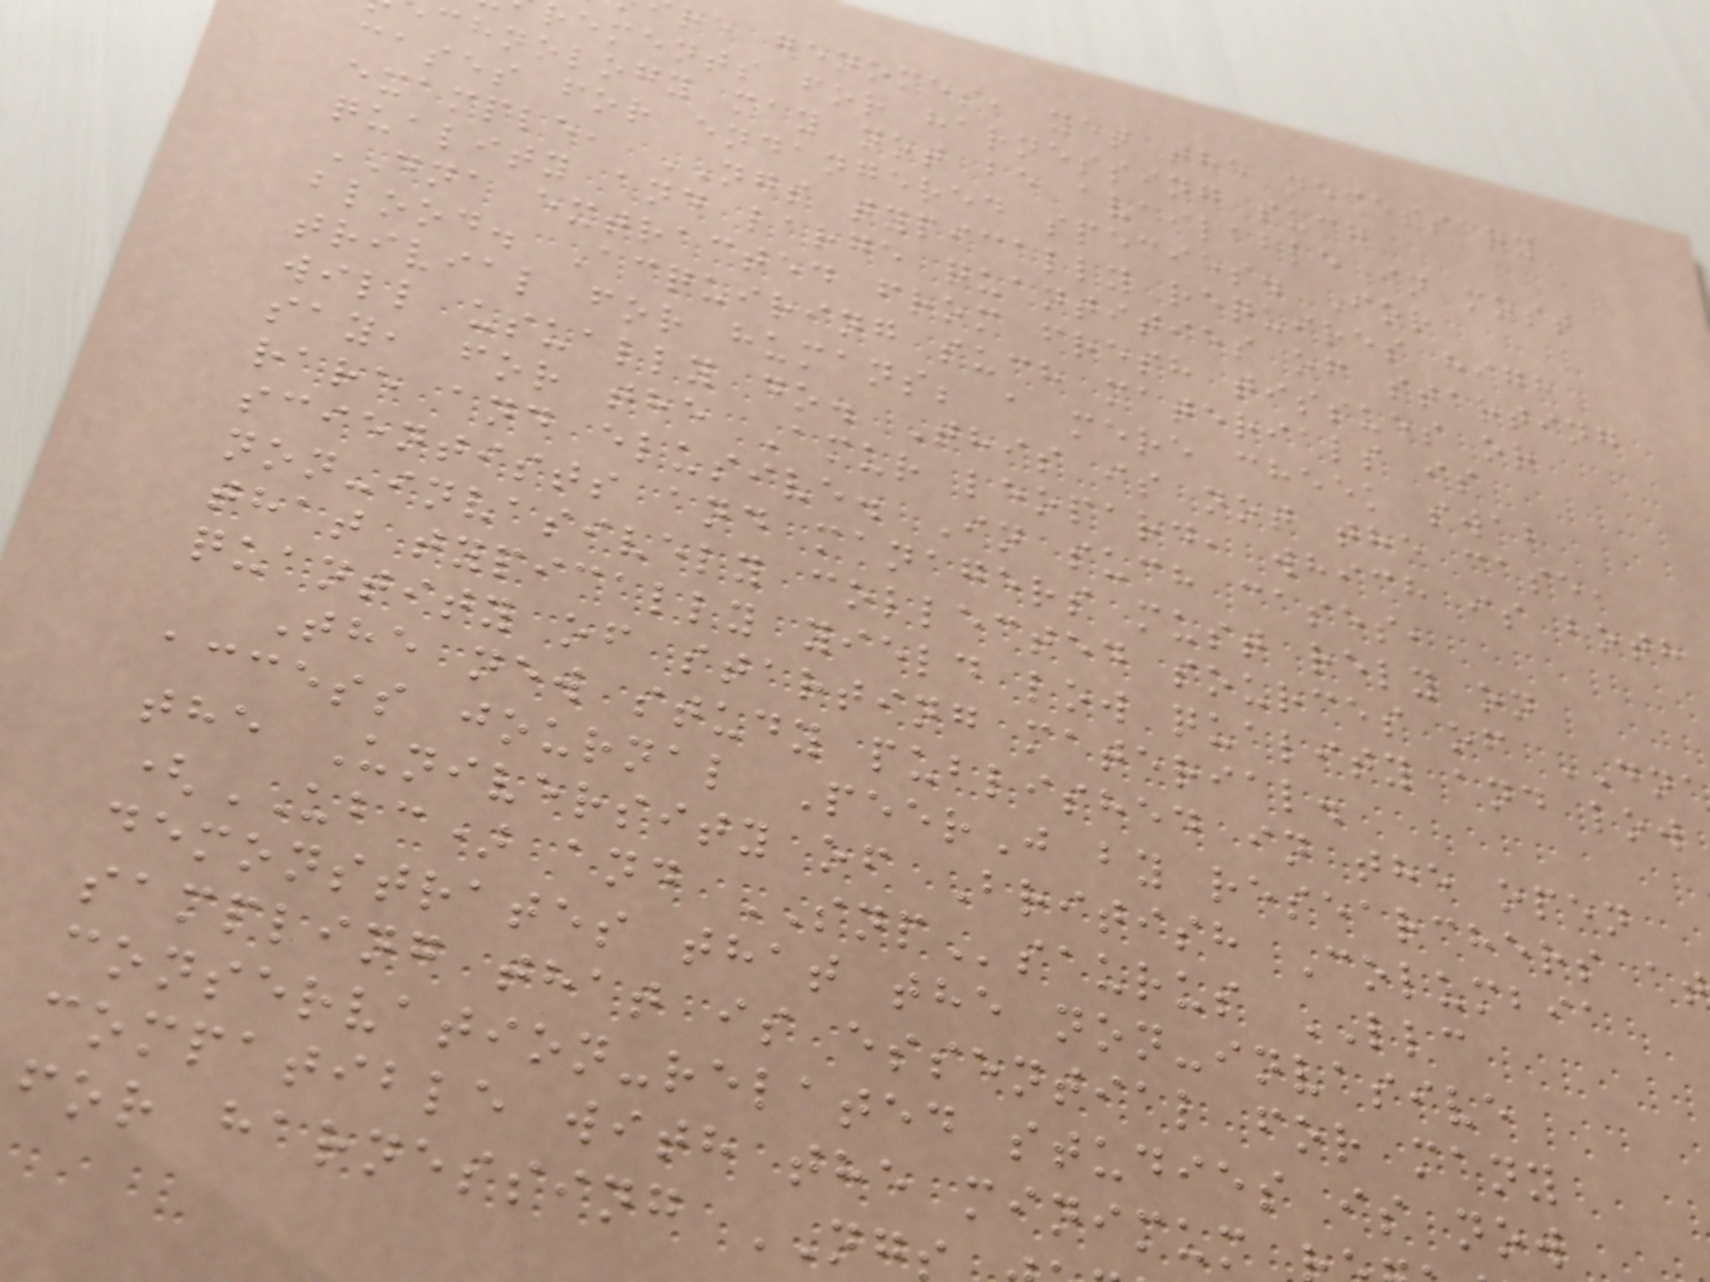re genomes, yet the necessary
rements for harnessing such
chnology may not be available in most
cases for endangered species. For
example, NGS typically requires high
quality and large quantities of starting
DNA extracted from fresh tissues or
blood. Acquiring such materials is
trivial for humans; a mere cheek swab
will usually do. This is not the case,
say, for the Amur leopard, which is both
rare and elusive. In such cases,
scientists and managers must rely on
non-invasively collected sources of DNA
that typically yield low quality and low
quantity of starting material.
The new study published in the open
access journal PeerJ by researchers at
the University of British Columbia
(UBC) and SNPsaurus LLC
demonstrates that the non-invasive
sampling that is essential for many
conservation-related studies is now
compatible with the minimum
for harnessing NG
